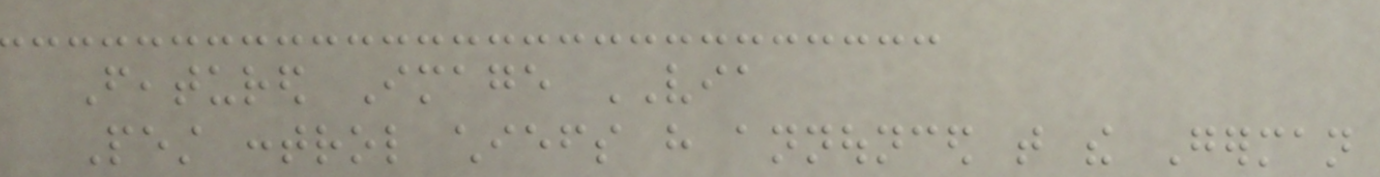Featured Image VIA
Pest control chiefs have announced that the German
